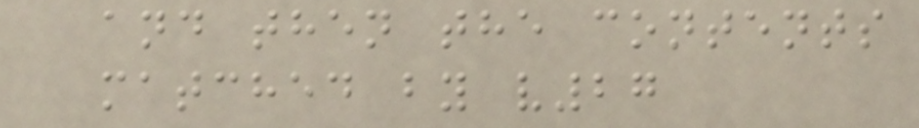and then the contents
matched by v27
